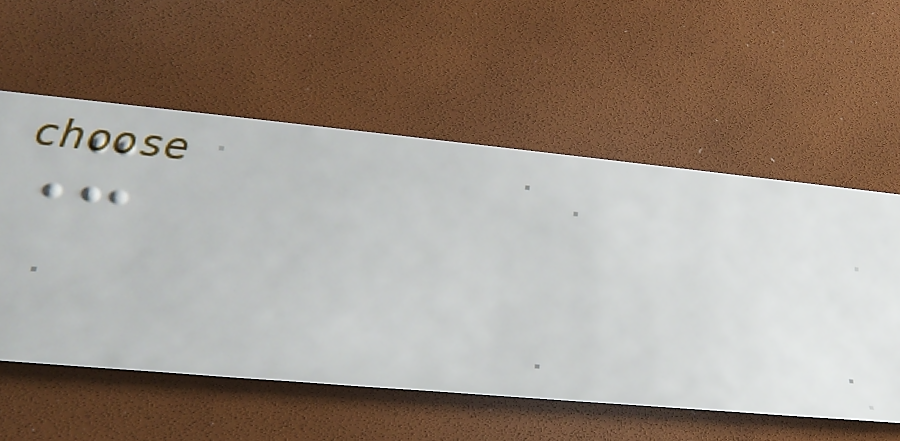It
